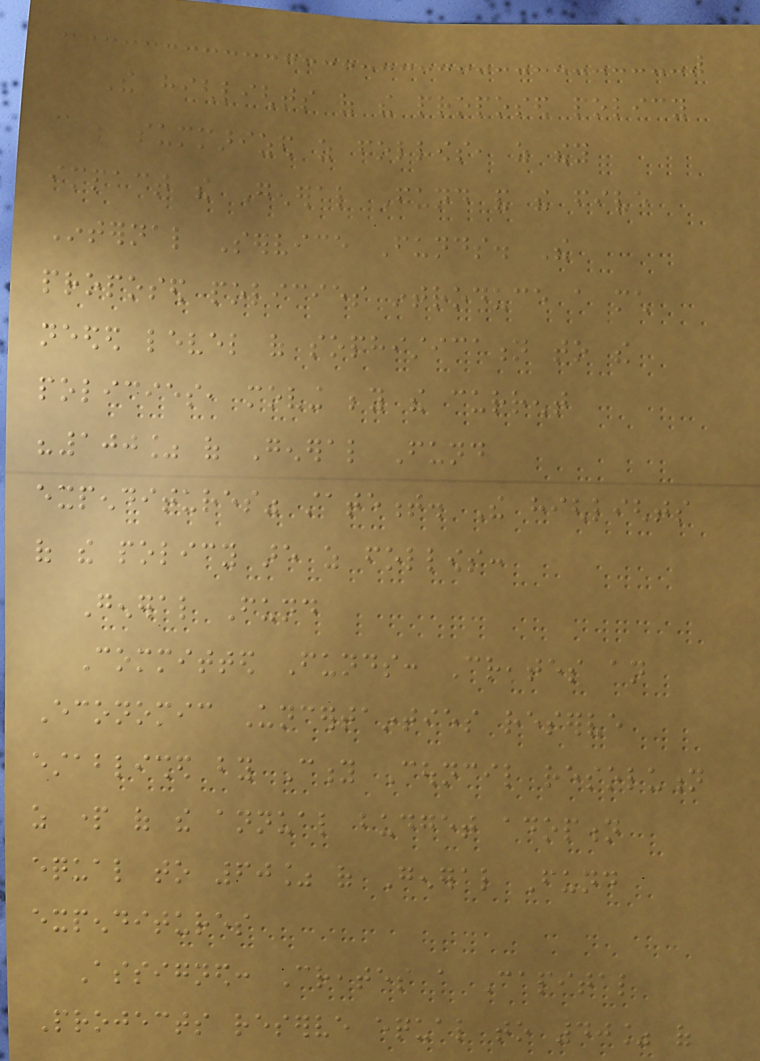The highlights of the proposed policy
can be summarized as follows, as they
impact the General Fund and the five
Internal Service Funds. The
proposed policies introduce a much
needed level of sophistication to the
policies, moving beyond the current
"100% of General Fund
expenditures" statement. The highlights
of the policy are as follows:
General Fund
Committed Funds: Creates an
Economic Uncertainties reserve
established by City Council resolution
as part of the annual budget adoption
equal to 60% of General Fund
expenditures
Assigned: Creates a Capital
Projects reserve equal to 40% of
